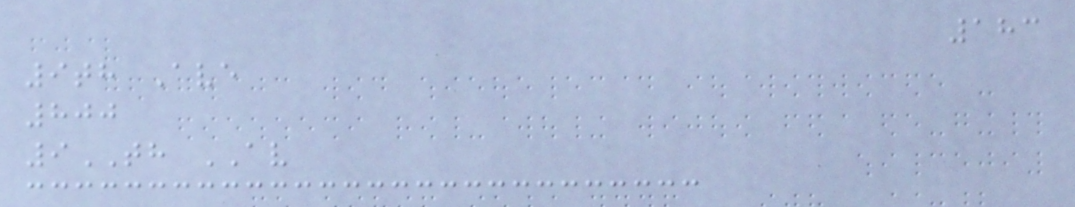183
9th Ave
800
9TH AV
